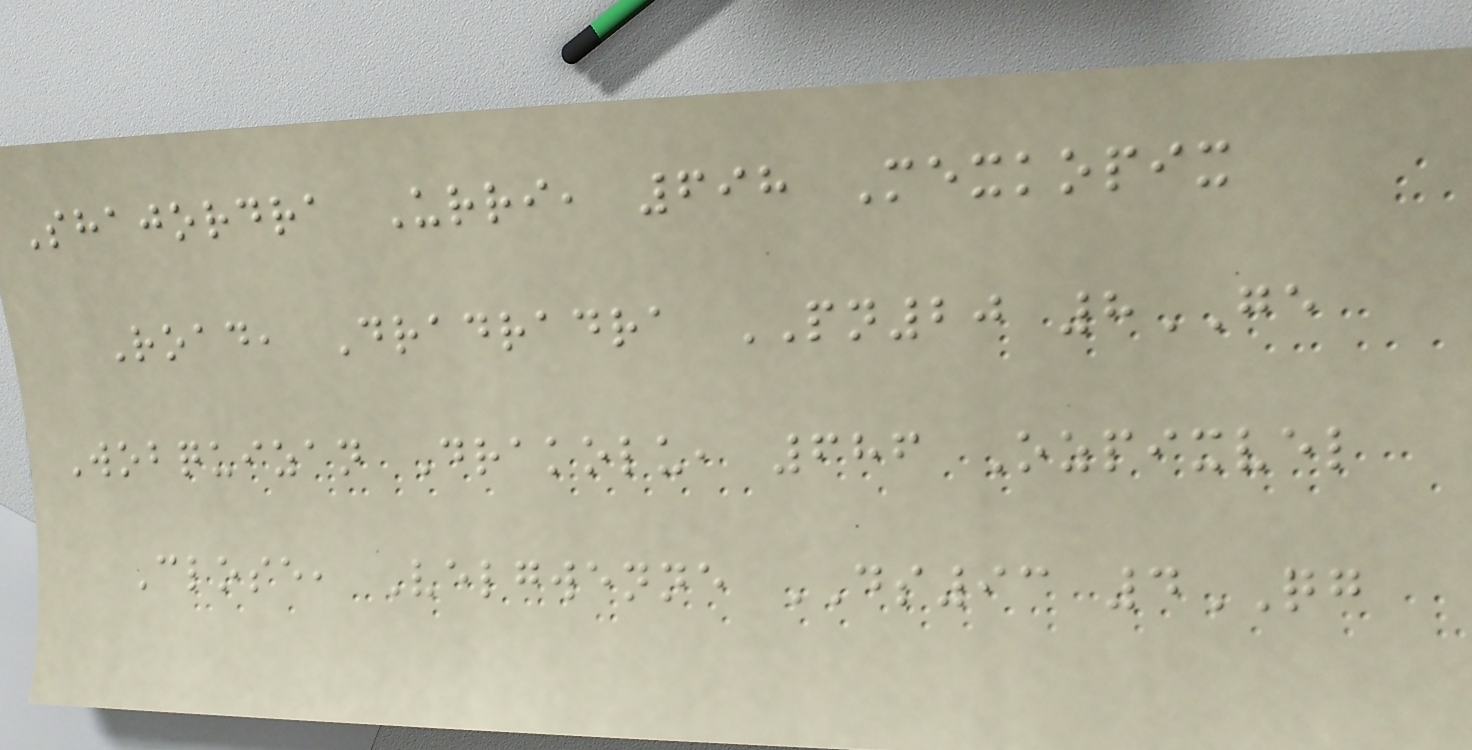Shajordra Urri, 698 Mexkopix
Road, Dradradra PN20 8GE
Wobquizan Drakolu, 686 Ozpixvel
Close, Velgwenne DS93 4QG
